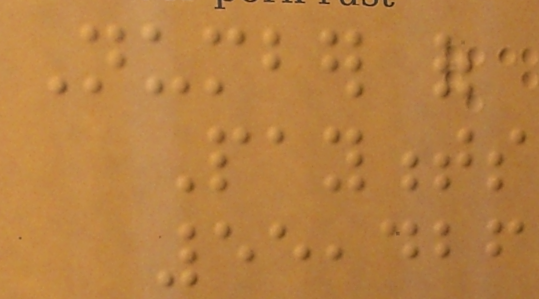Number of
Payments
55,426
